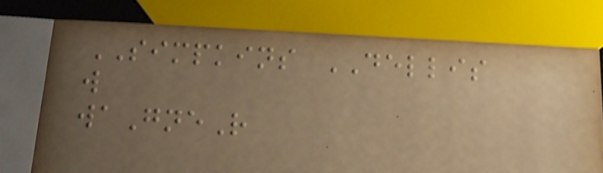SIMPKINS DELLIS
w
waGneR
